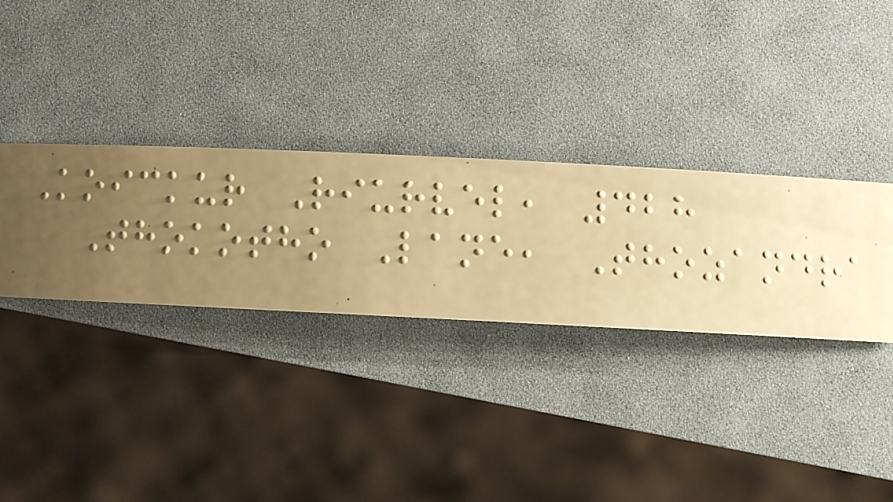Koickur Riurvel, 428
Thokotho Lane, Thozandra
